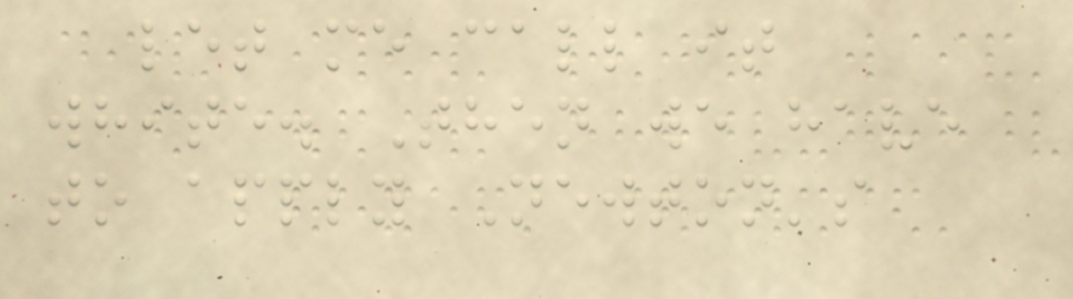let me call it
white. Then we have
to apply Newton's
